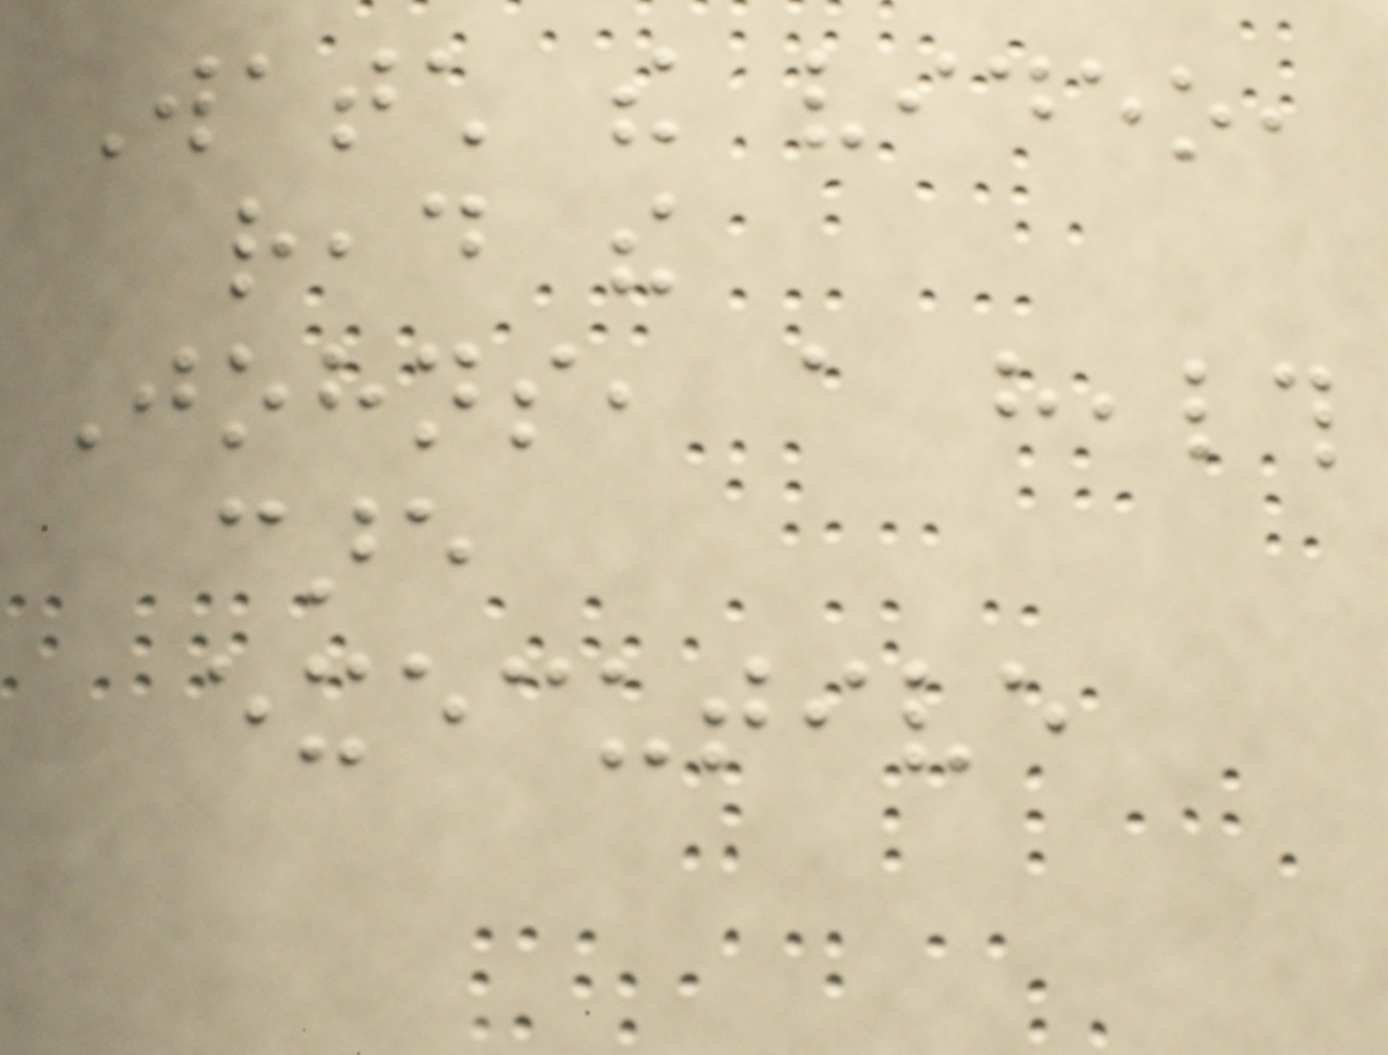Watch the video,
read the
Johns, a health
care
executive
